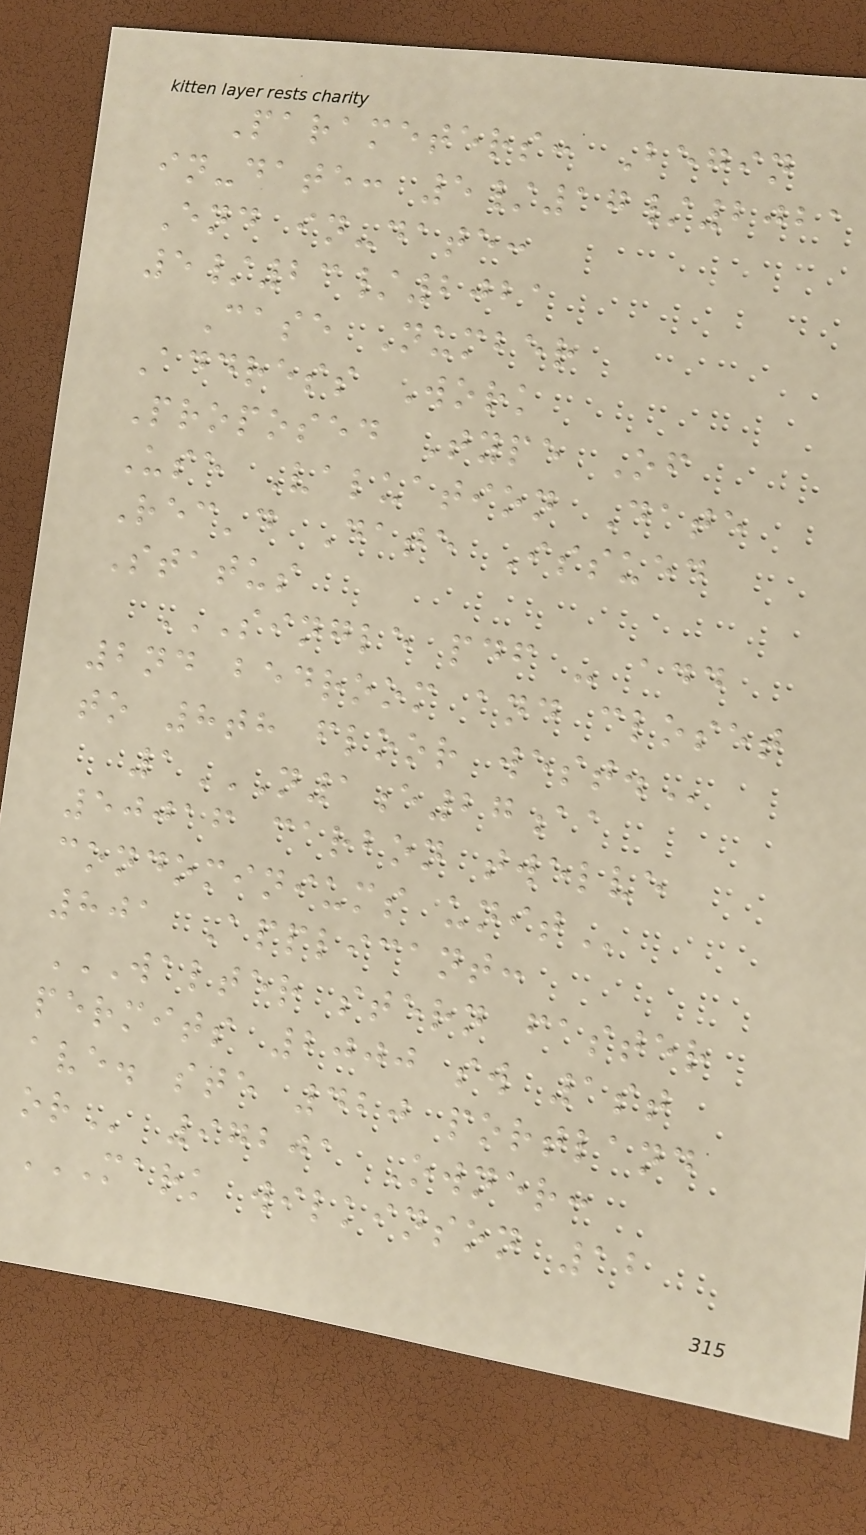Parameters: Begin
in-date: 5/17/2021
End in-date:
5/23/2021
Case Number
Address Work
Proposed Type Of
Use Valuation Date
Rec'd Date Issued
Status
SINGLE PDF - ADD
2ND BEDROOM AND CLOSET
TO 8TH FLOOR WEST.
1N1E27AA
50016 CARBON TWELVE
CONDOMINIUMS UNIT
801 Applicant:
WALTER STERN FASTER
PERMITS 2000 SW 1ST
AVE. STE 420 PORTLAND
OR 97201 Owner:
MARK WILKINSON 12
